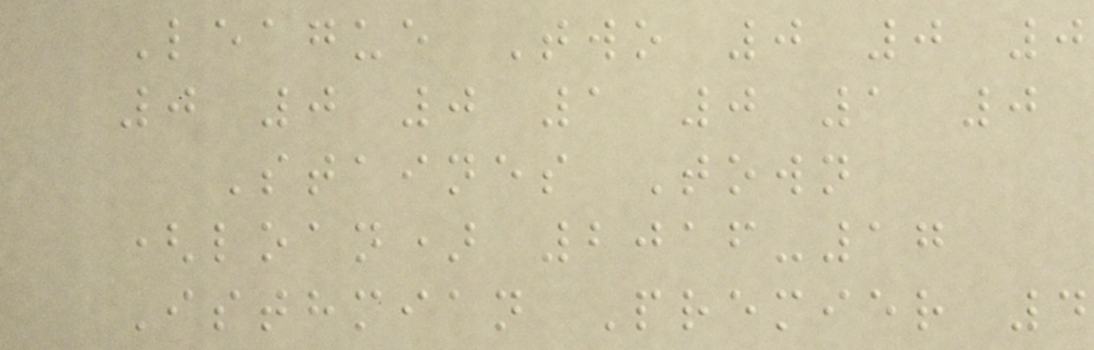League Two 0 0 0
0 0 0 1 0 1 0
Staines Town
(loan) 2016-17
Isthmian Premier 4
